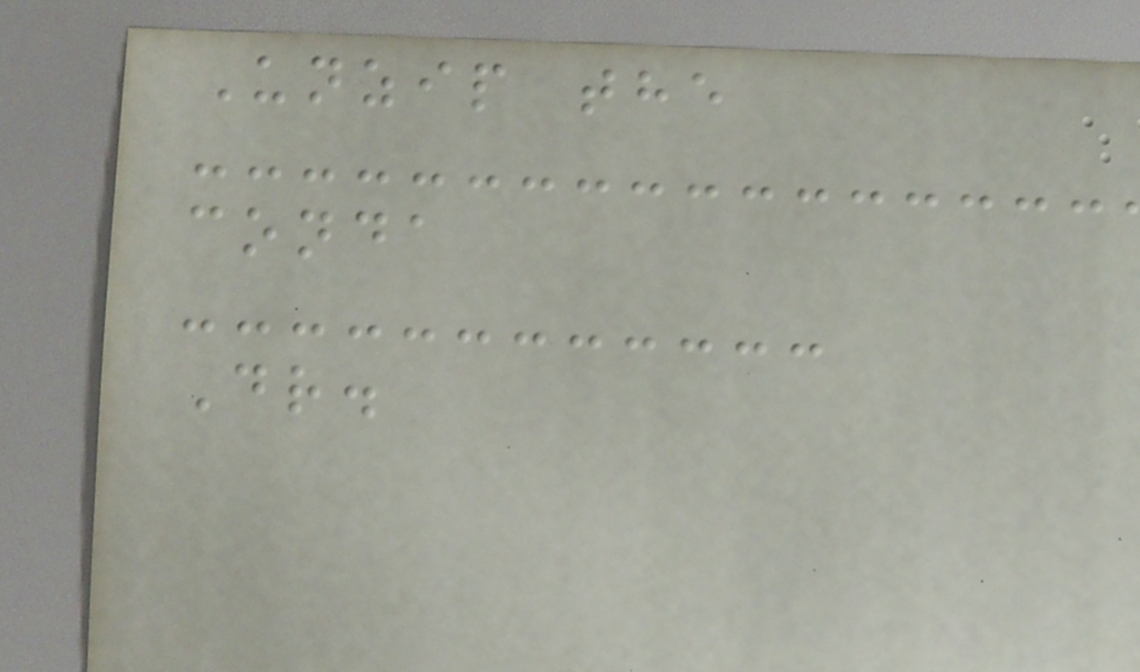Unzip the
conda
Dr.
